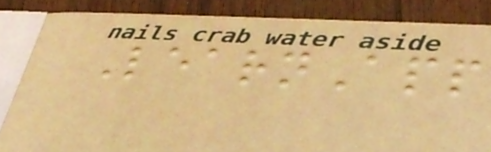LearnApp
